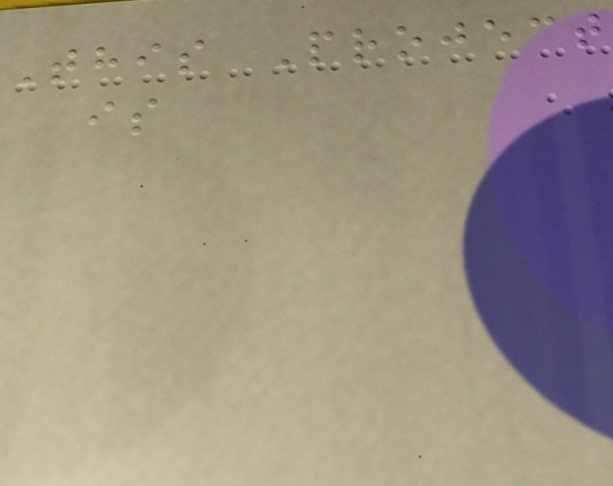This Project
is
